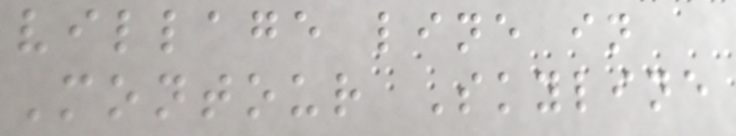village line in
Montour Skyline
